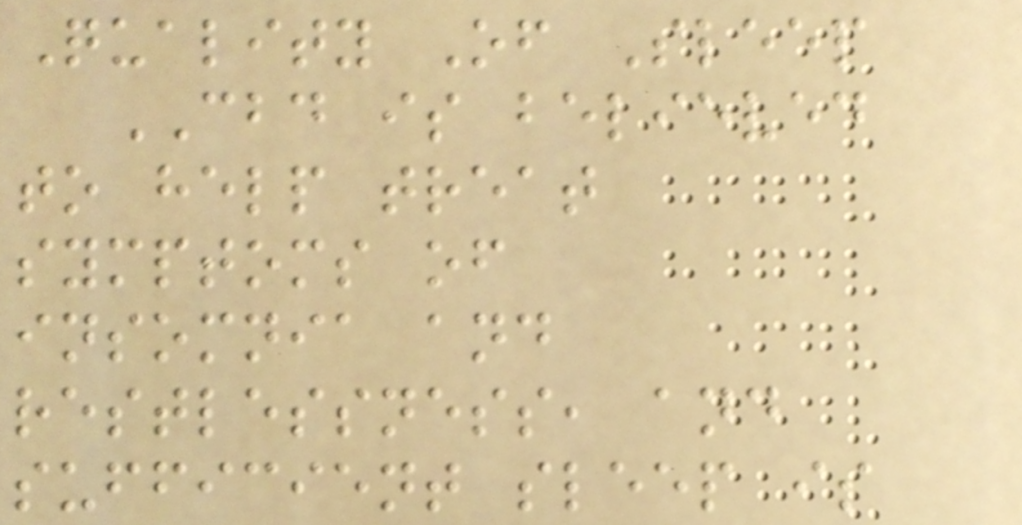Quality Of Sleep
CBD is believed
to help treat
symptoms of
insomnia and
restlessness, and
sufficient sleep is
